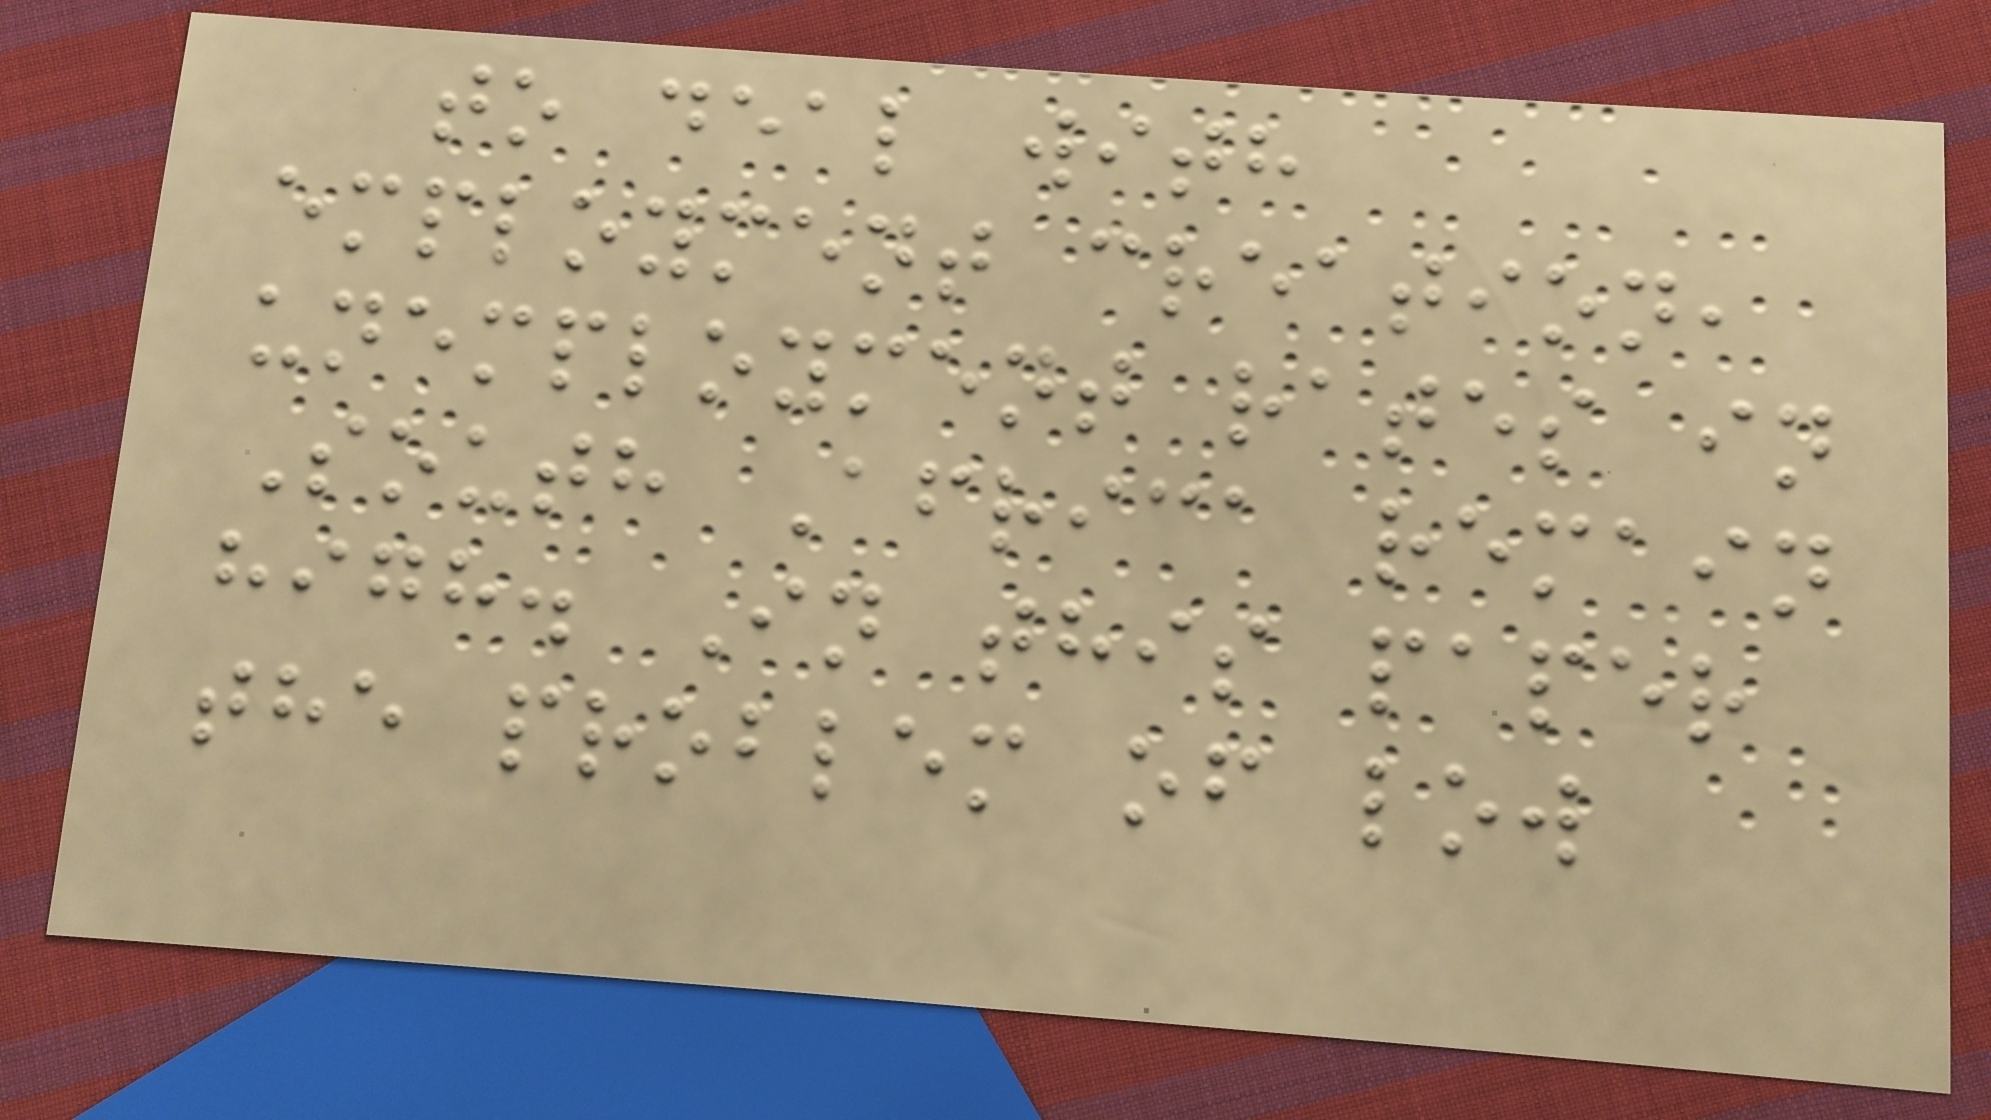to deal with
employment creation,
unemployment rates in
South Africa remain
high. In this paper
the problem of low
